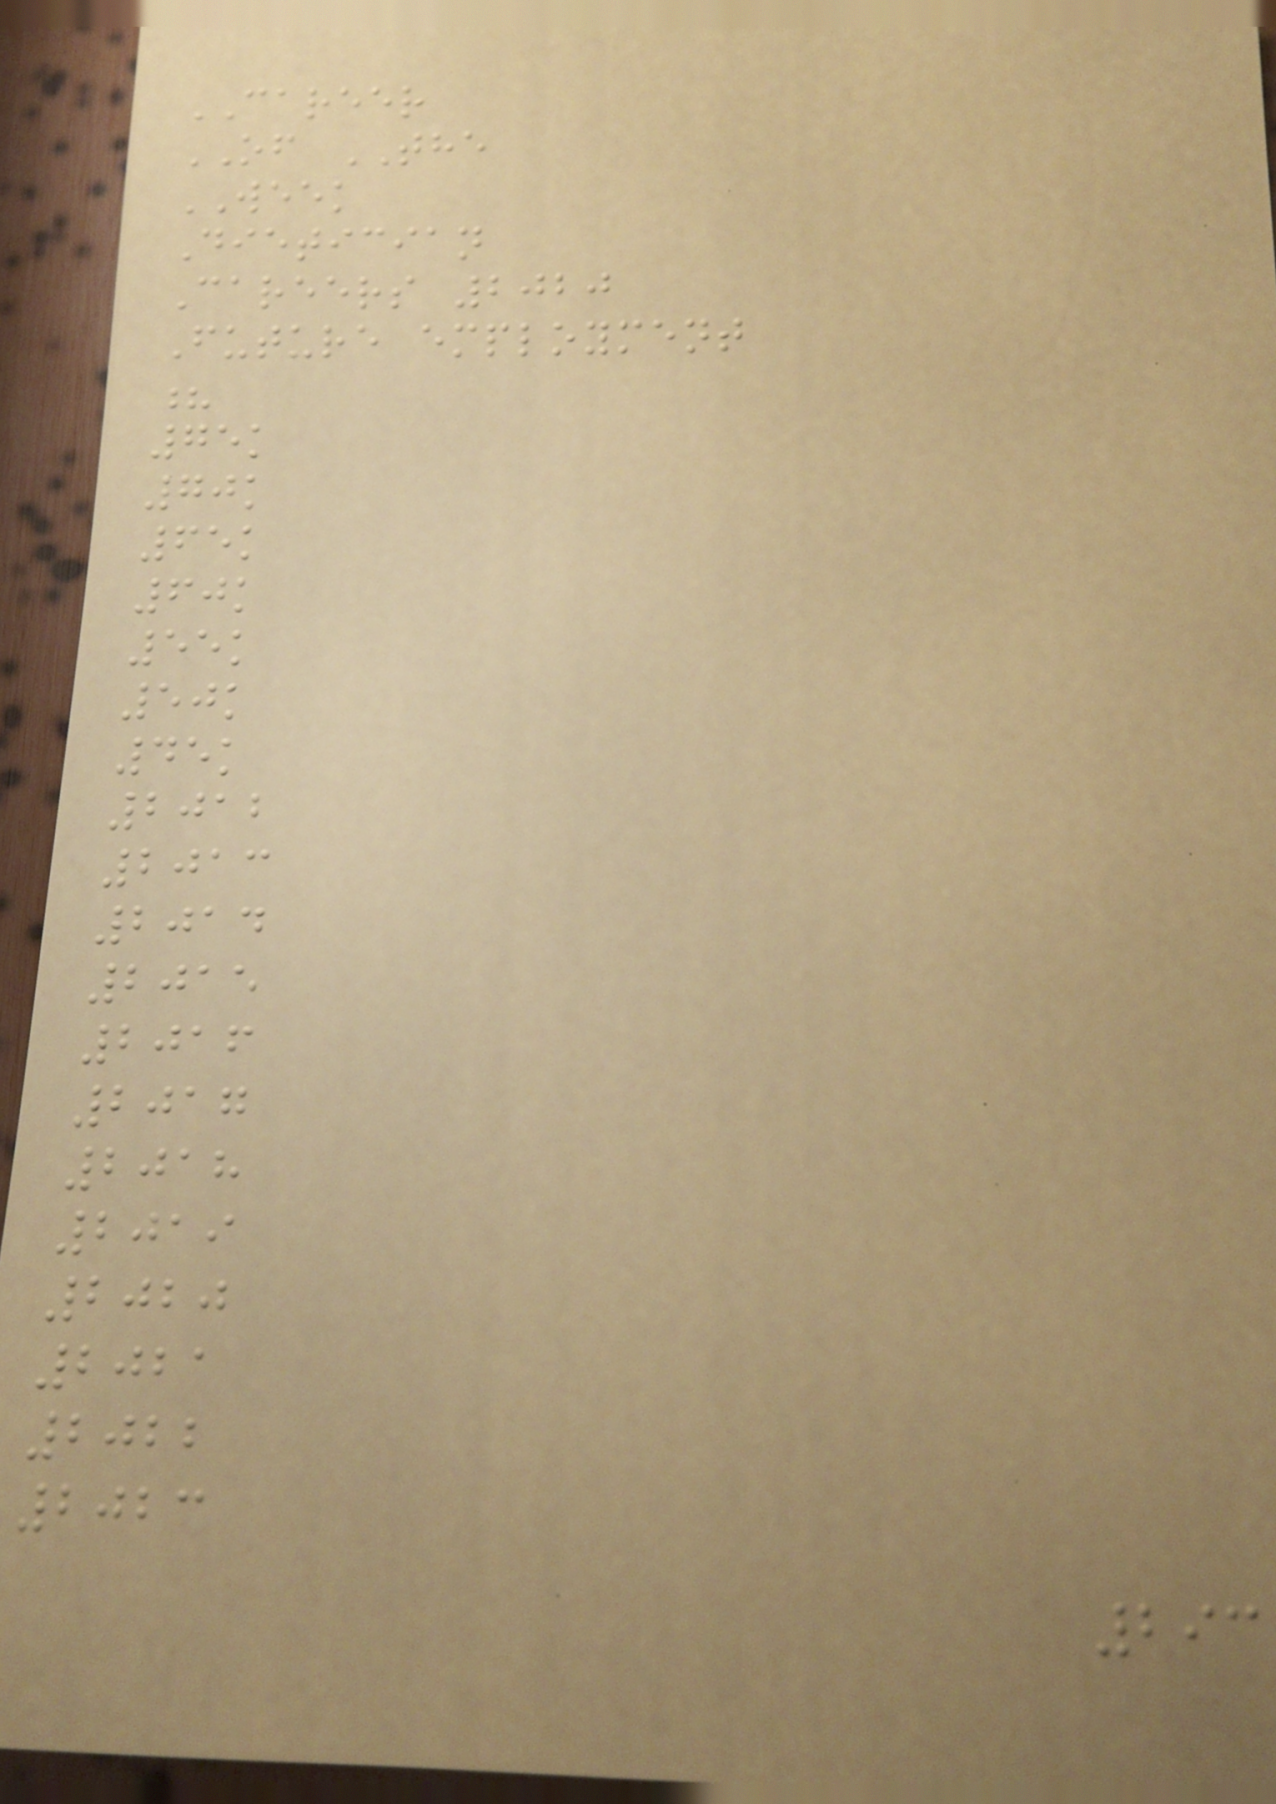CAREER
OF THE
WEEK
Dietician
Careers 2020
Future employment
?
75k
70k
65k
60k
55k
50k
45k
2012
2013
2014
2015
2016
2017
2018
2019
2020
2021
2022
2023
293
